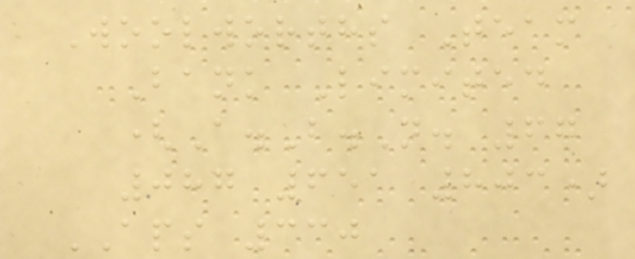Woolworths Team
Bank Limited
(A.B.N. 67
087 651 803)
APS 330
